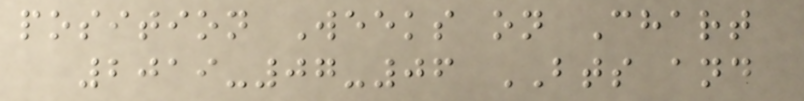position Weeks on Chart
2019-07-06 BTS and
